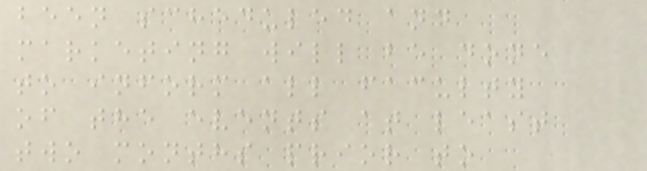been scheduled and
marketing will be done
to inform all faculty
of the events at least
two months prior to
